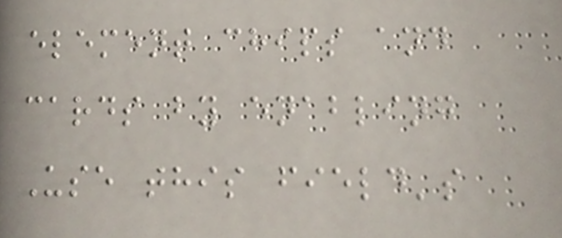element chips and
cards by enabling
Use this field's
